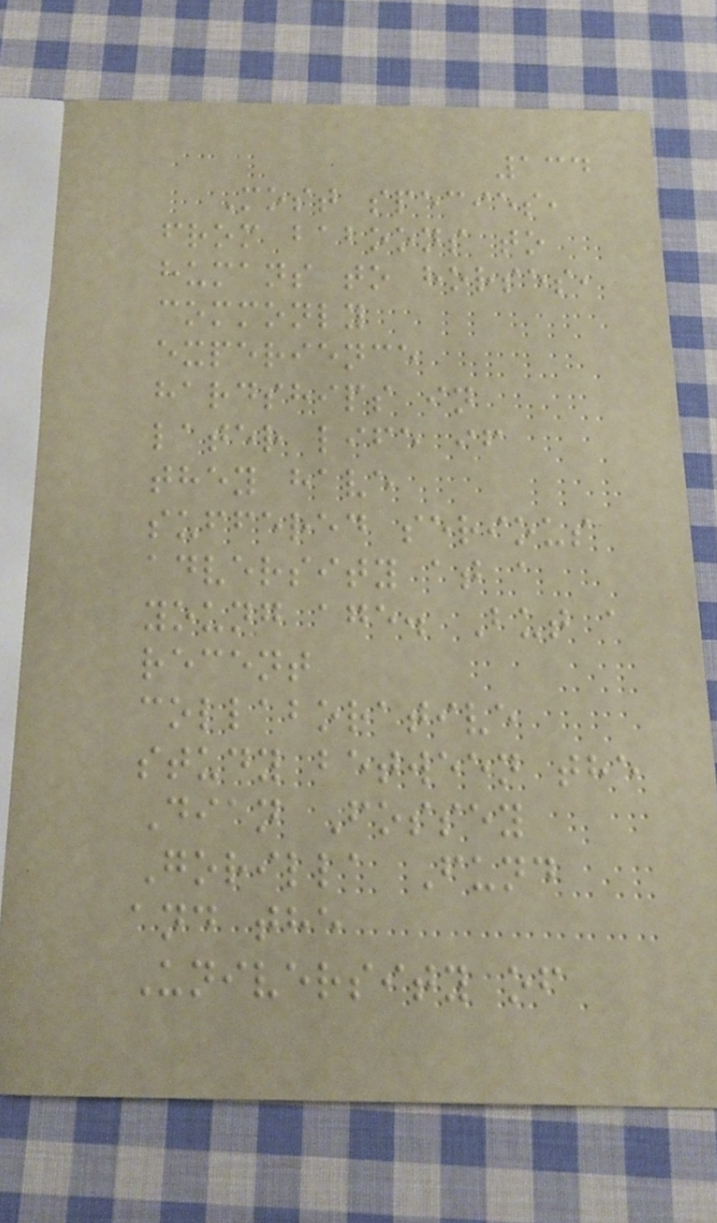134
Most species,
from baboons to
humans to horses,
commonly
experience
hardships in
later life if
they have
suffered serious
adversity at a
young age. But a
recent
collaborative
study between the
Dian Fossey
Gorilla Fund
and the
University of
